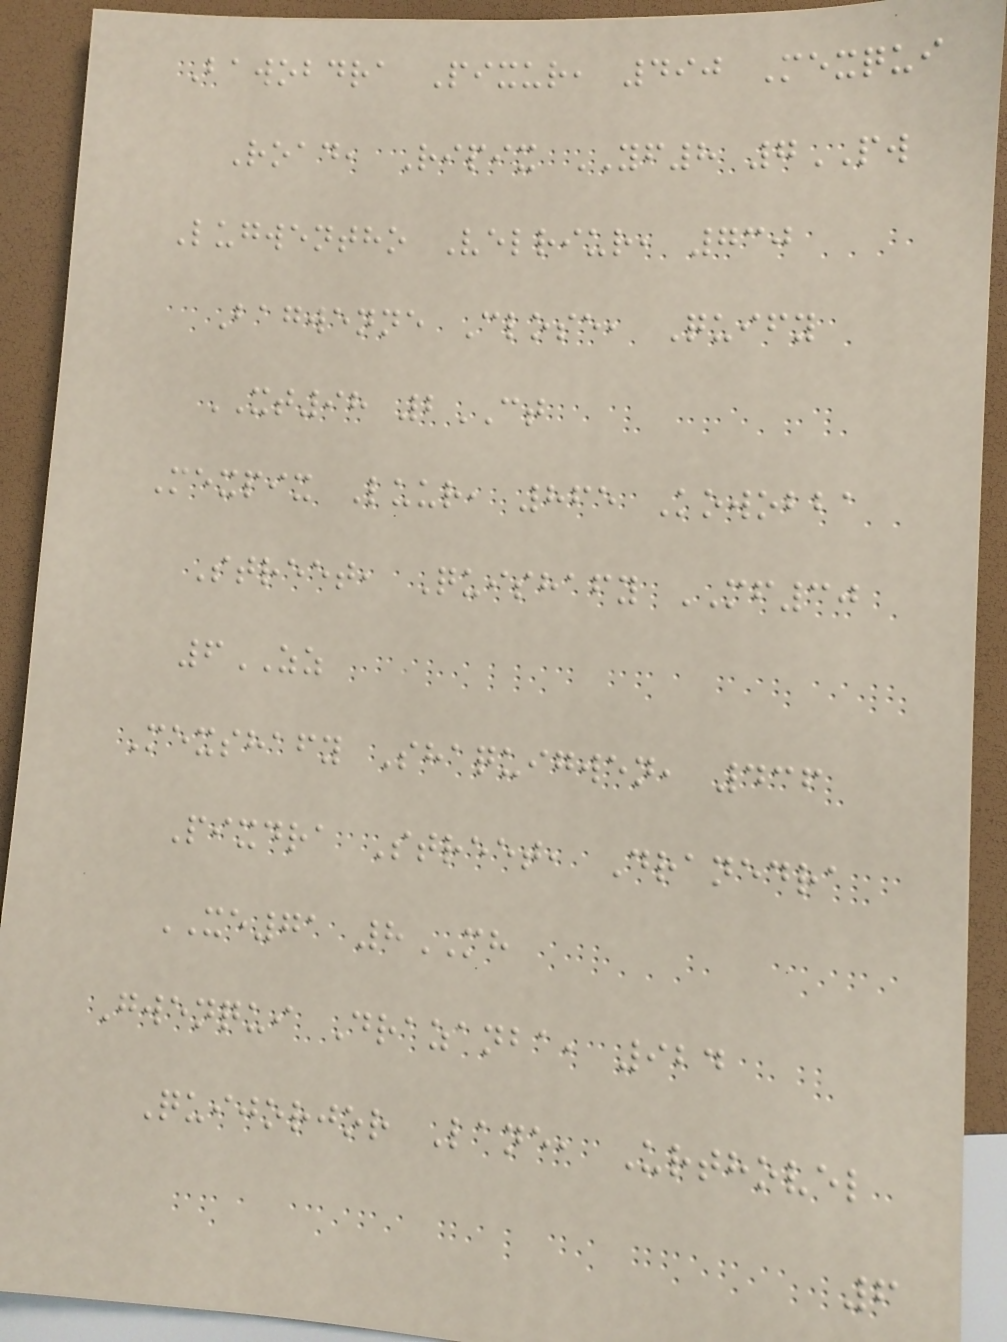Bawobdra Pixur, 490 Mexqui
Road, Ripix YF8 7PW
Lugwentho Velriur, 730
Bagwenne Close, Quify
XT98 2CT
Mexpix Luur, 865 Kowobba
Street, Quishafy MF30
6ZZ
Mexshafy Shaquigwen, 436
Pixdra Street, Dranedra
XE71 8MH
Gwenqui Drazanba, 924
Quijorjor Lane, Urthovel
6
